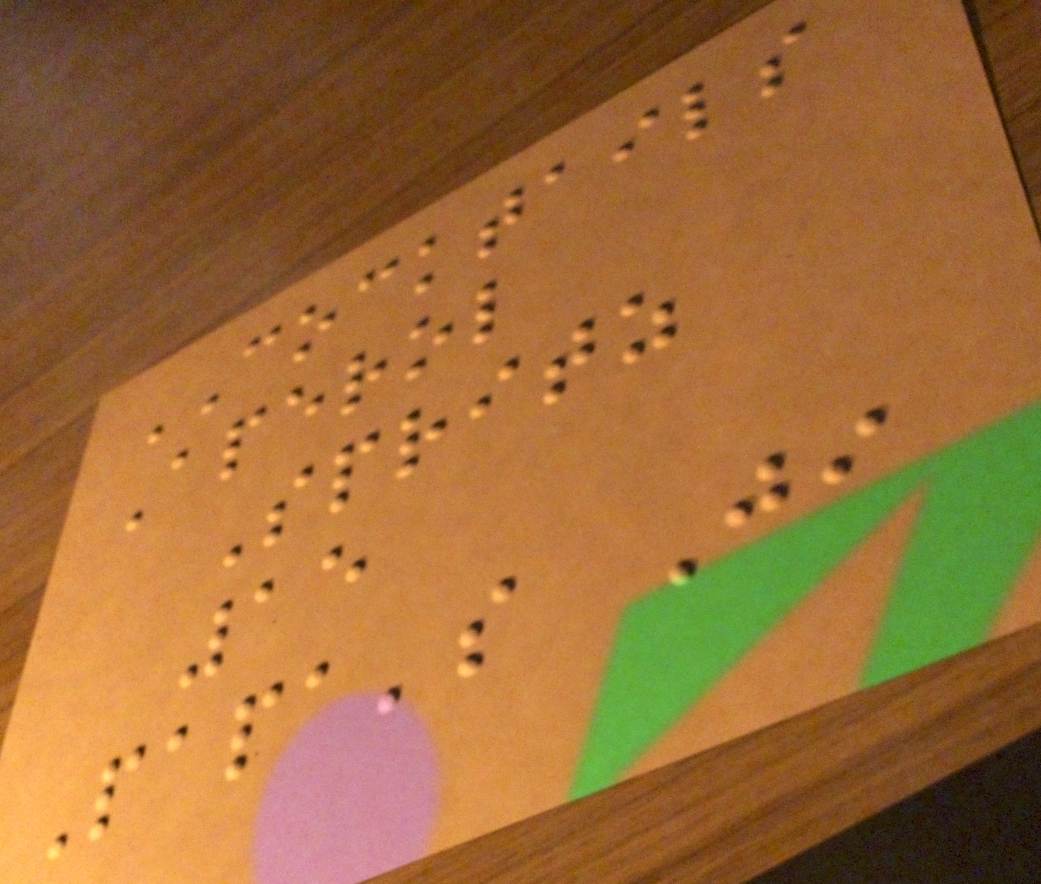COCKTAILS
Aperol
Spritz
15
Papa's Ji
